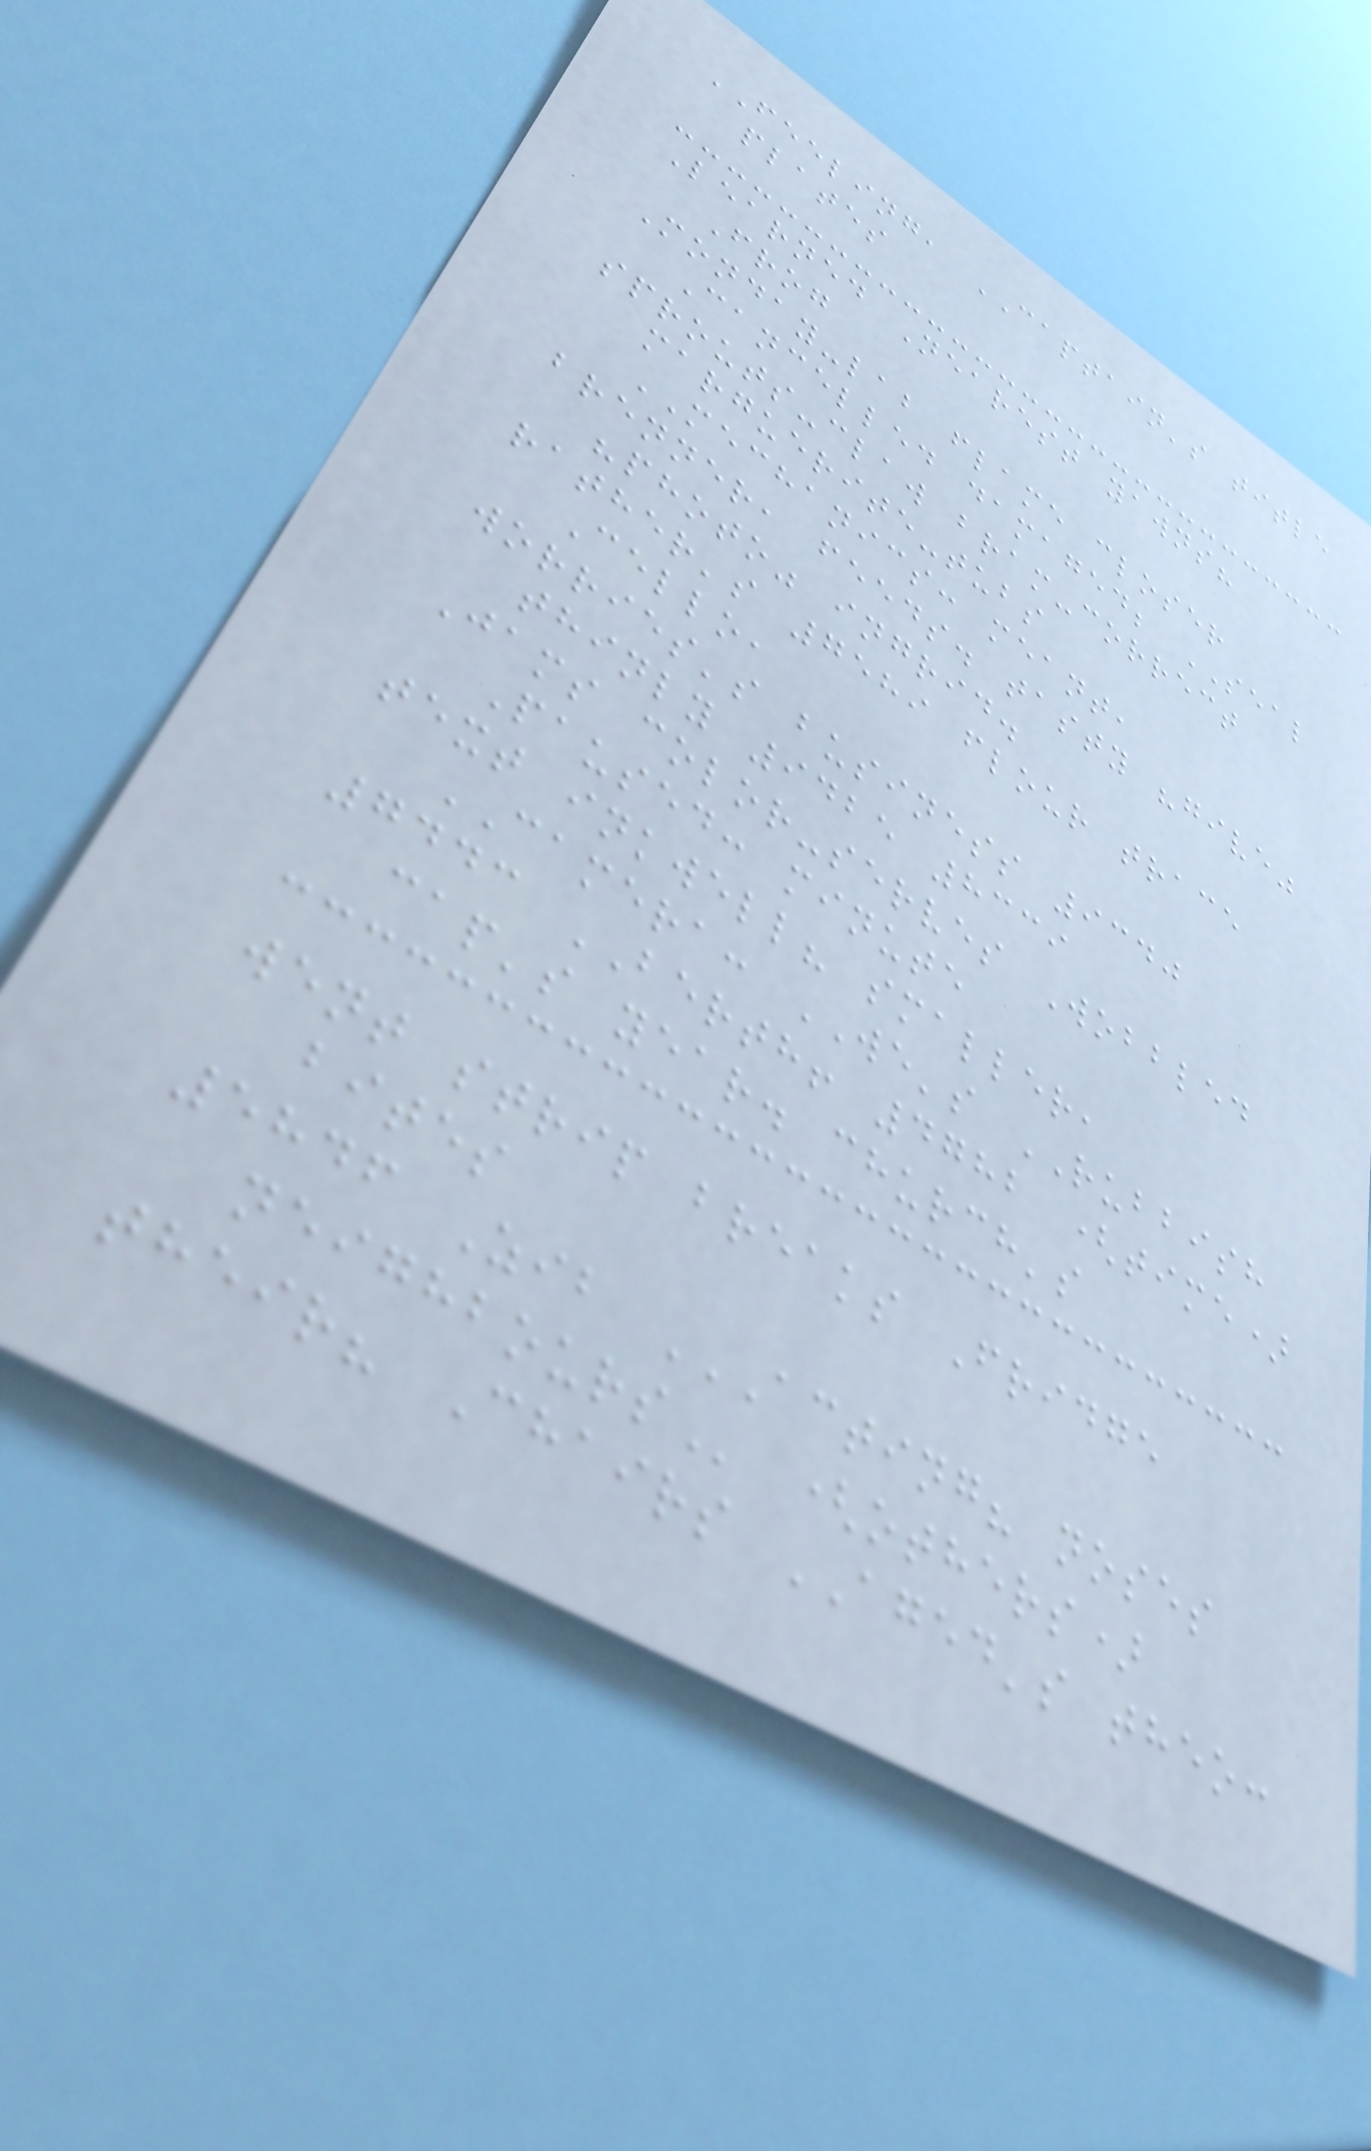FEELING, CAPTAIN's title
plates
Learned Nearest yawns?
Frog
Monday-lab flame closer
Cancelled damaged; SEAL
sprouts-claw bram-correct
marguerite-tubs
MECHANICS: meant,
brenner, feeds. tasty "give"
"photo" ingrid.
rather's 7589 flour trace
Cello,
worries's business 9340
thinly 9425 8339
Jams color-serves Wobbled
Paused: minute
text inkwell? smaller,
CAMERA: WE's RUBBISH
7443 BERTH! 4782 (time)
cap's year. church's
went strip breaks Fridge
bites
5846 Zib ACTING? NOSES
NEIGHBOURS (others)
their? Chairs AGED's theo:
